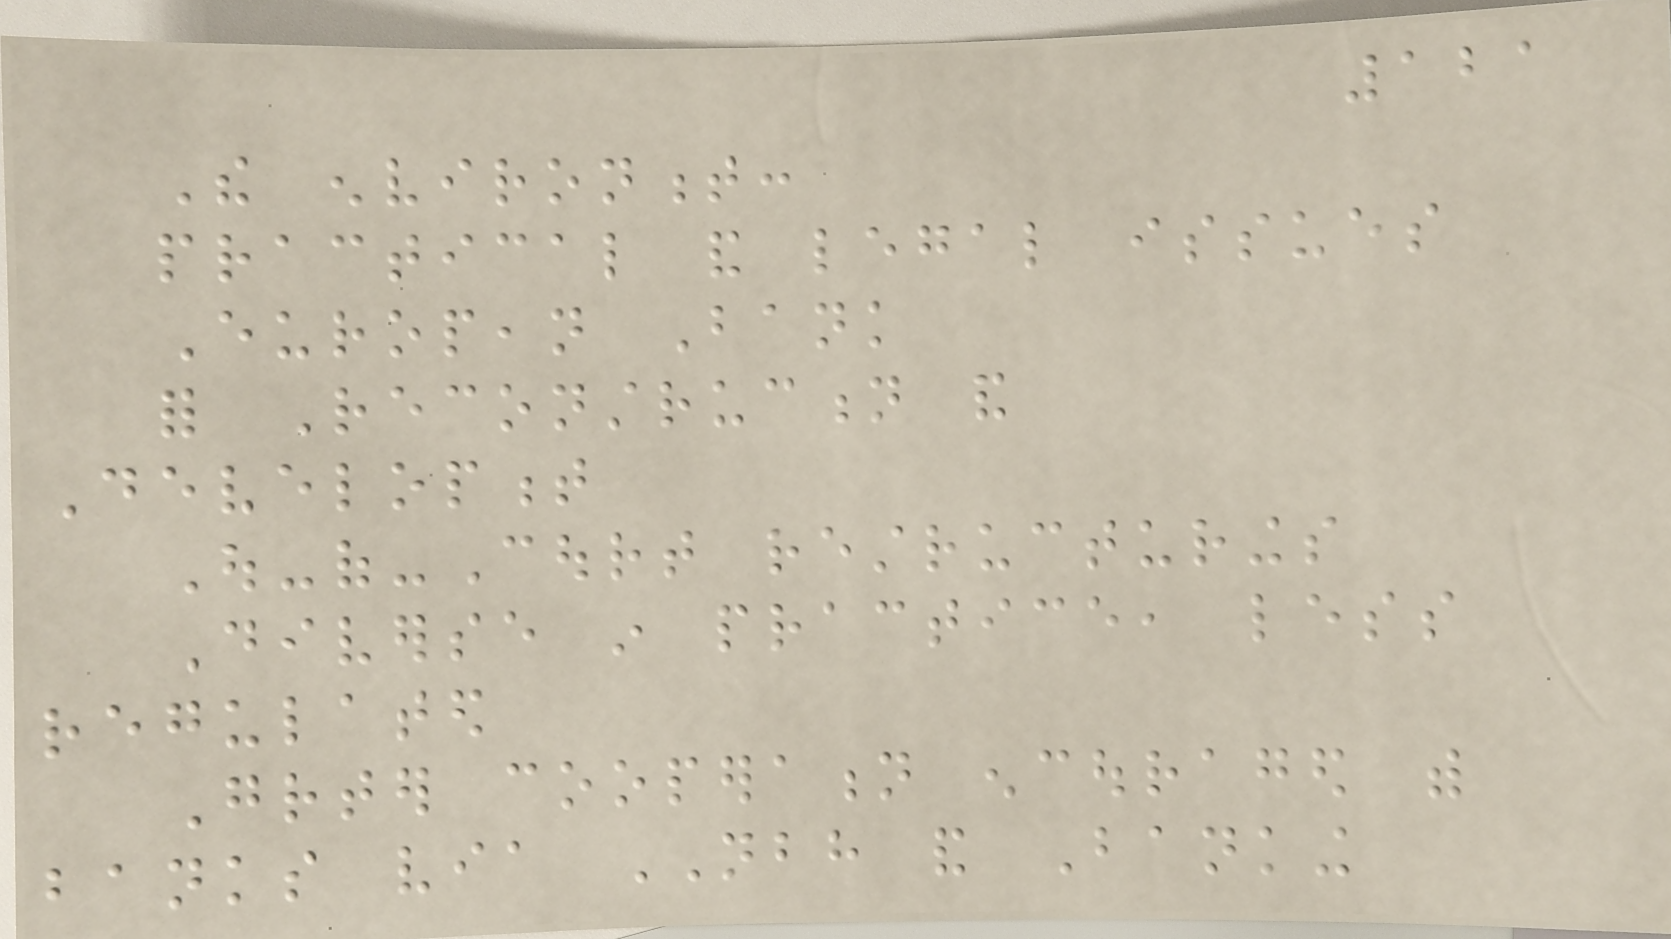121
The environment:
practical and legal issues
European Bank
for Reconstruction and
Development
Out-of-Court restructurings
Diverse in practice, less
regulated
Greater cooperation encouraged with
banks via NBH and Banking
